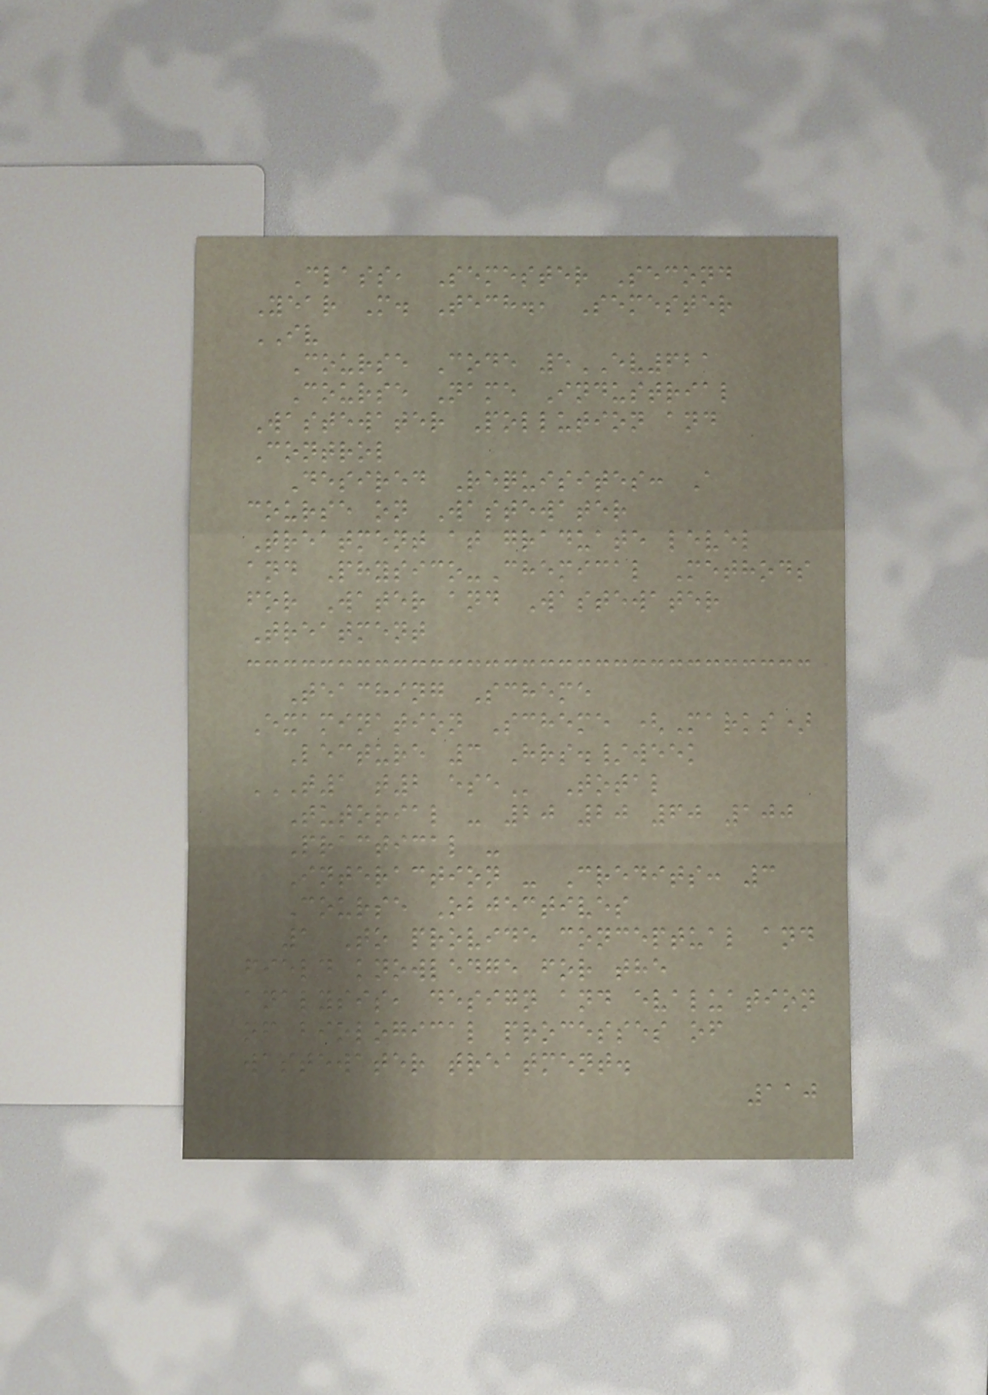Class, Semester Second
Year M. Tech., Semester
IV
Course Code 5EV621
Course Name Industrial
Wastewater Pollution and
Control
Desired Requisites: A
course on Wastewater
Treatment at graduate level
and Physico-Chemical Methods
for Water and Wastewater
Treatment
Teaching Scheme
Examination Scheme (Marks)
Lecture 3 Hrs./week
T1 T2 ESE Total
Tutorial - 20 20 60 100
Practical -
Interaction - Credits: 3
Course Objectives
1 To provide conceptual and
field knowledge for the
analysis, design and evaluation
of biological processes of
wastewater treatment.
110
